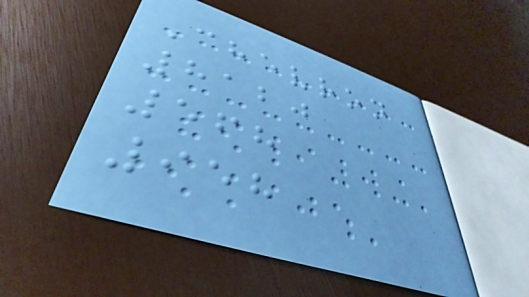Chevron
8120
568
958
